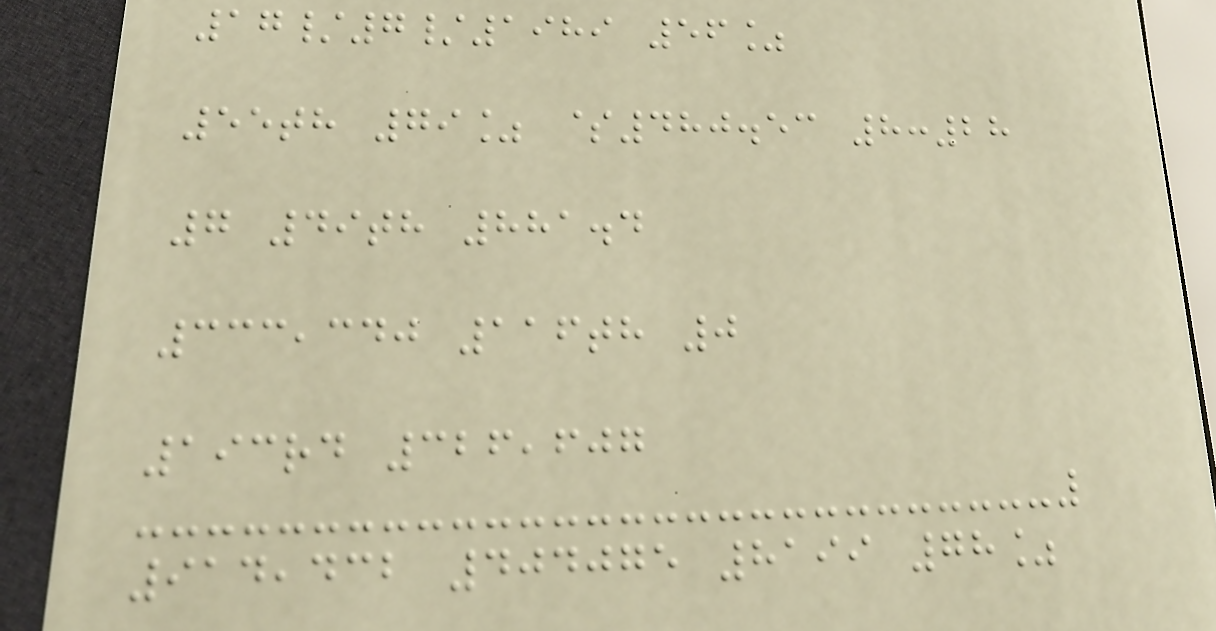17/7/1989 56%
55th 79% $480.53 8:28
7 49th 881.4
333,340 116th 0
193rd 326,607
914,432 404075 8199 78%
